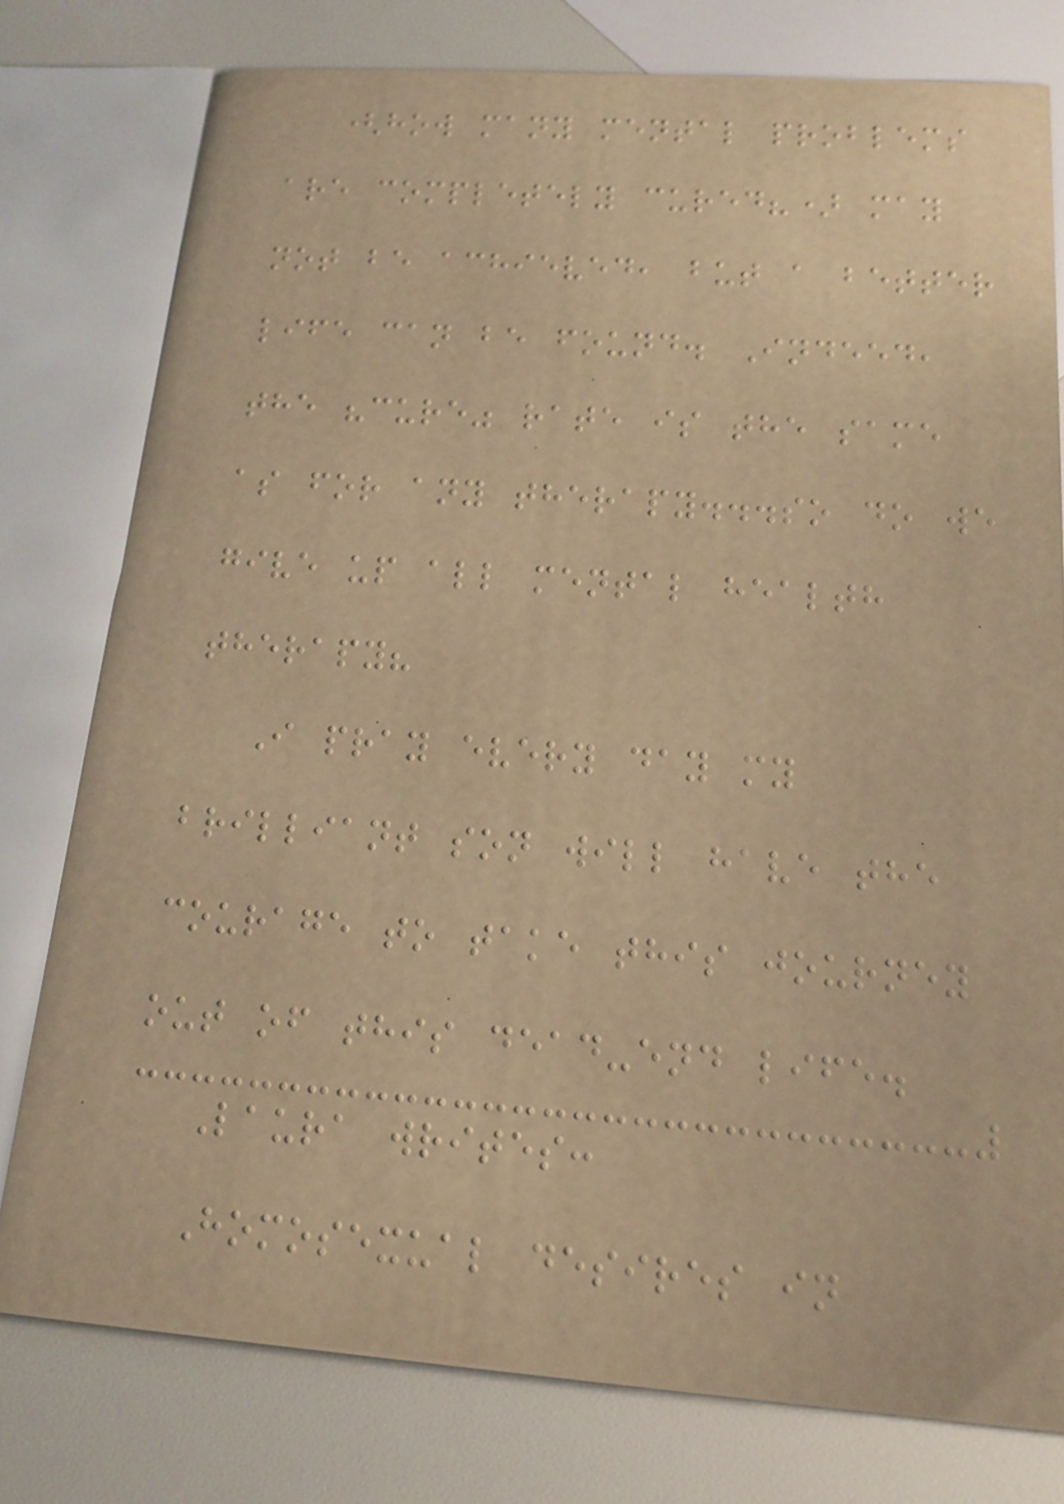(how many mental problems
are completely cured?) may
not be achieved, but a better
life can be found. Indeed,
the "cure" rate is the same
as for any therapy...so do we
give up all mental health
therapy?
I pray every day my
brilliant son will have the
courage to take this journey
out of this dead-end life.
Laura writes:
Homosexual desires in
